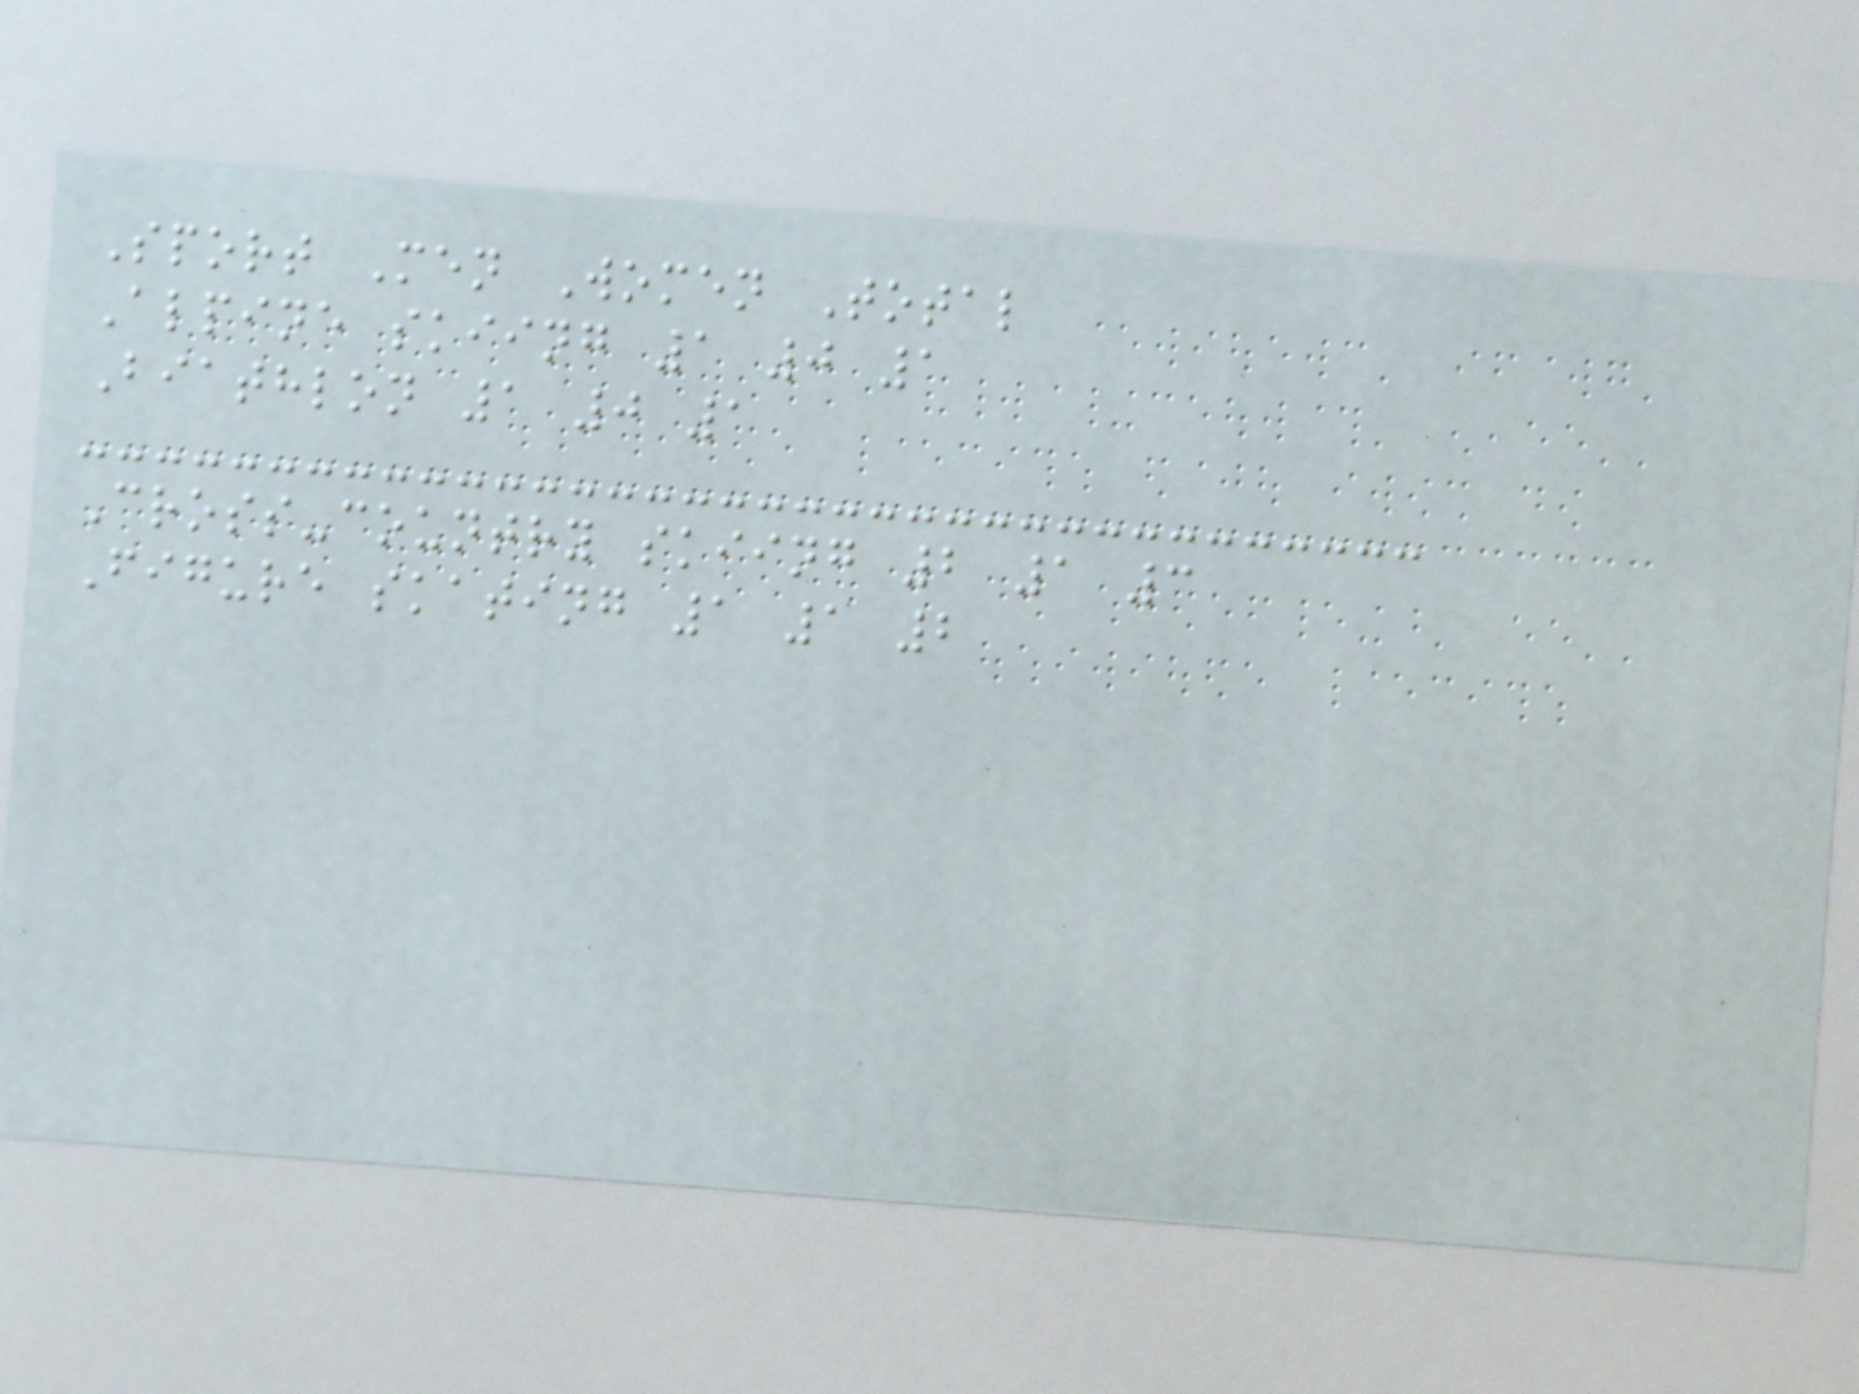Sport Men Women Total
Alpine skiing 1 0 1
Biathlon 1 0 1
Cross-country skiing 2 1 3
Figure skating 1 1 2
